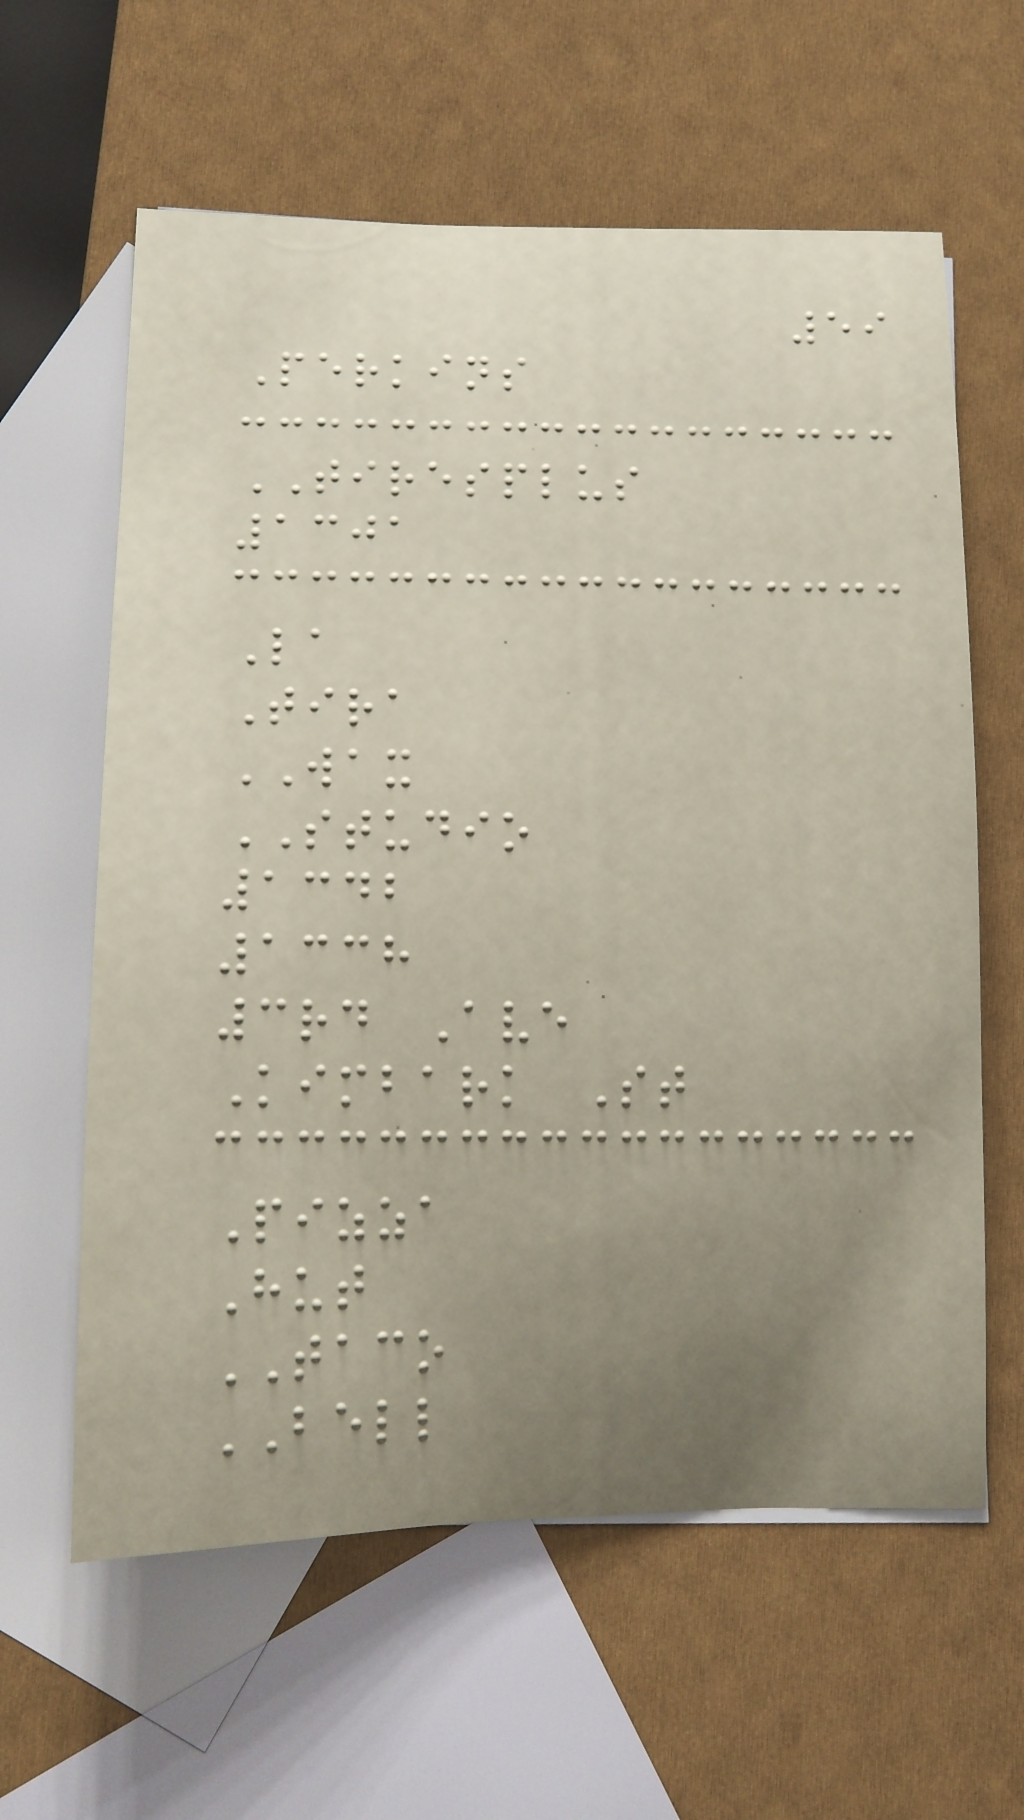59
Perkins
TIRESPLUS
1301
La
Tira
WAX
STUDIO
1342
1338
3rd Ave
Kimbark St
Pizza
Hut
TACO
BELL
